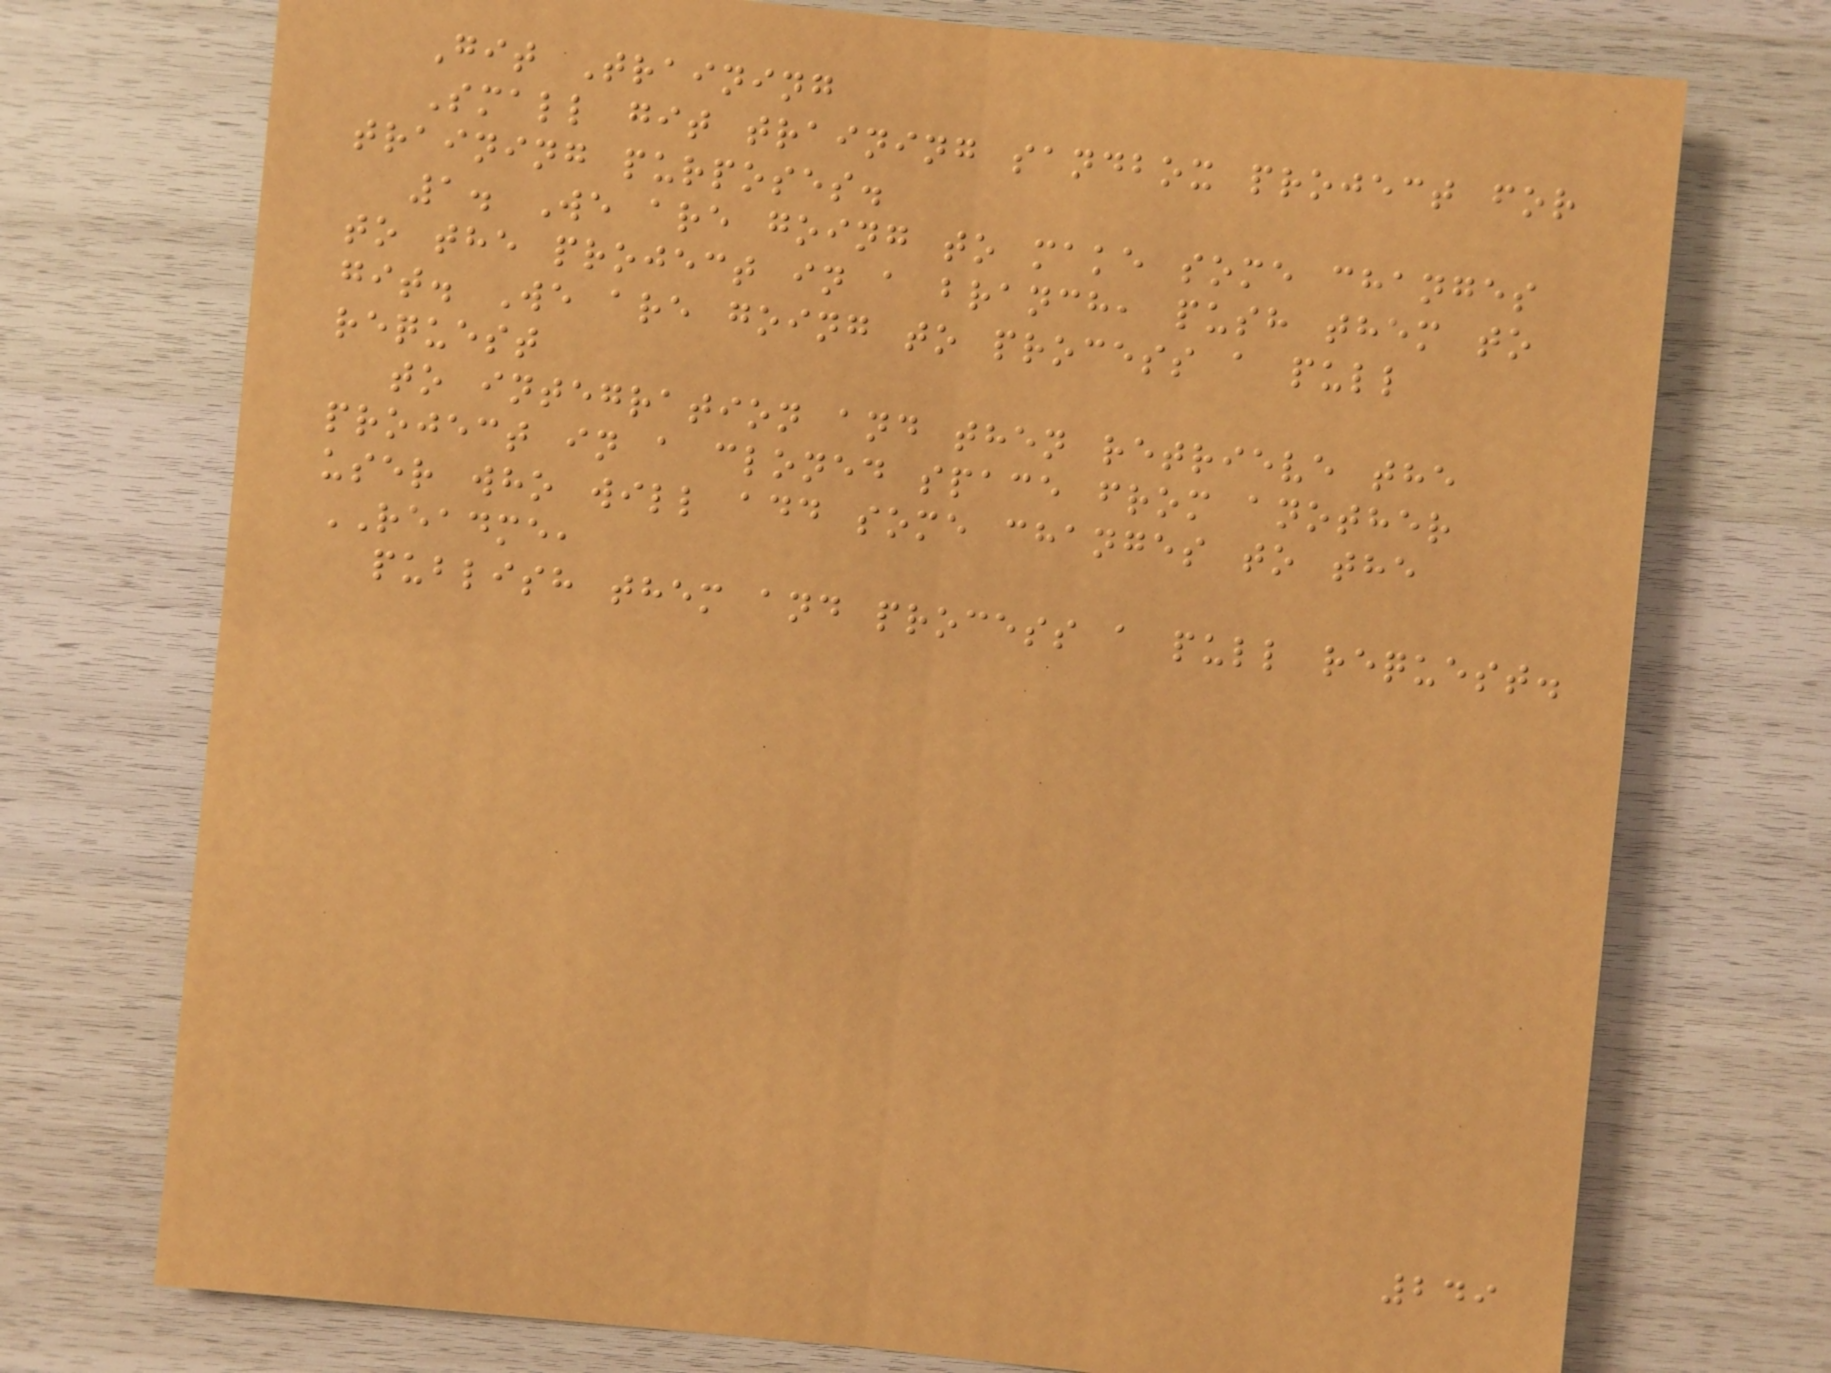Git Training
Small git training sandbox project for
training purposes.
1. We are going to make some changes
to the project in a branch, push them to
git. We are going to process a pull
request
to integration and then retrieve the
project in a cloned space from another
user who will add some changes to the
README,
publish them and process a pull request.
249
